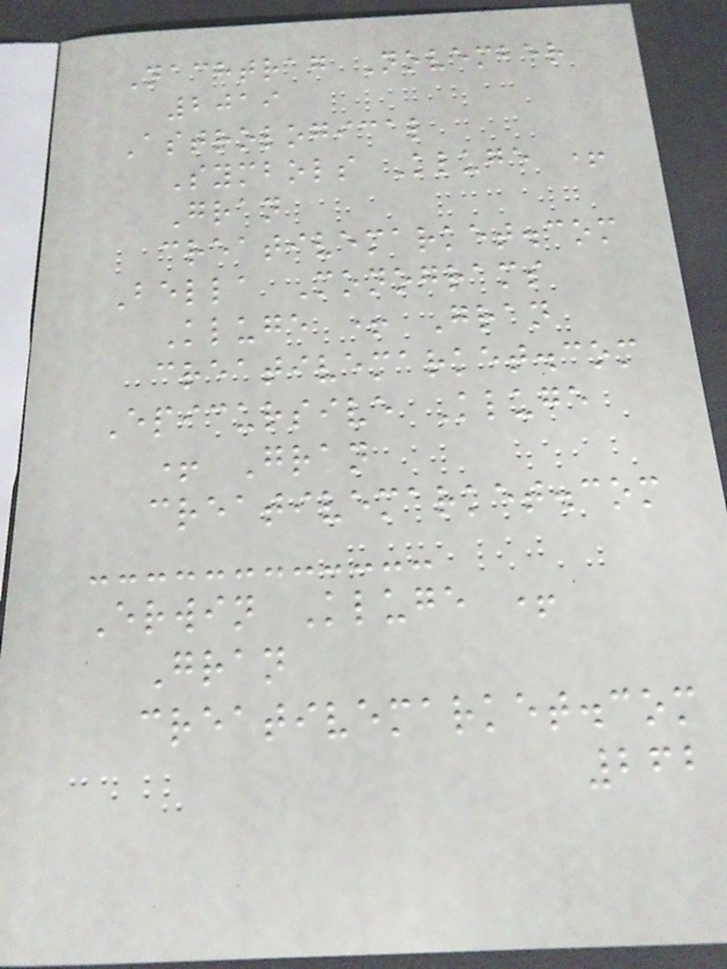Nachtrag November
2019
Astrological
Symbols Kluge +
Gran
creativemarket.com
Bella Monograms
Kluge + Gran
creativemarket.com
Epicursive Kluge
+ Gran
creativemarket.com
Erwin Kluge +
Gran
creativemarket.com
262
